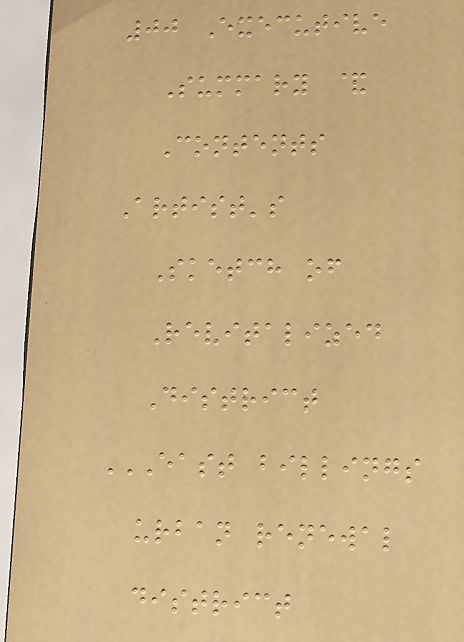00 Executive
Summary &
Contents
Artist's
Sketch of
Revitalized
District
EAST BILLINGS
URBAN RENEWAL
DISTRICT
